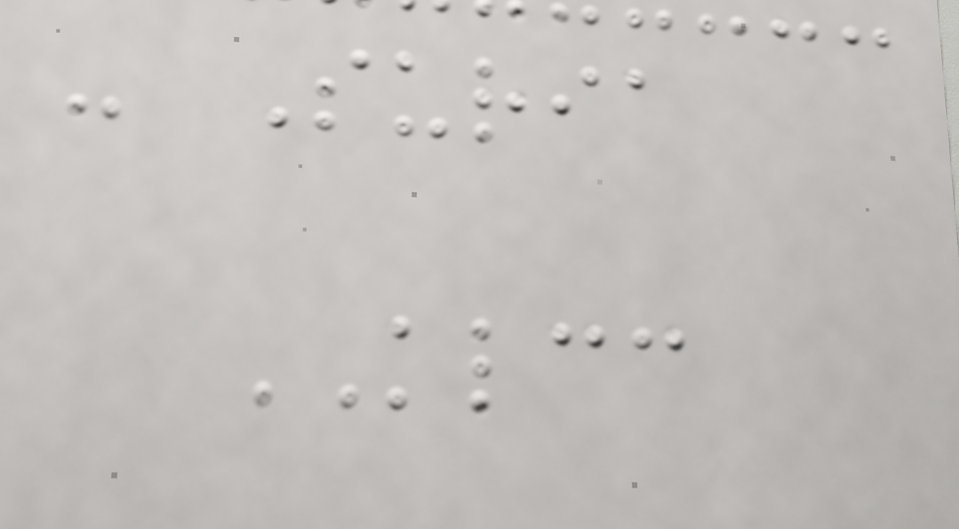- Suria
KLCC
